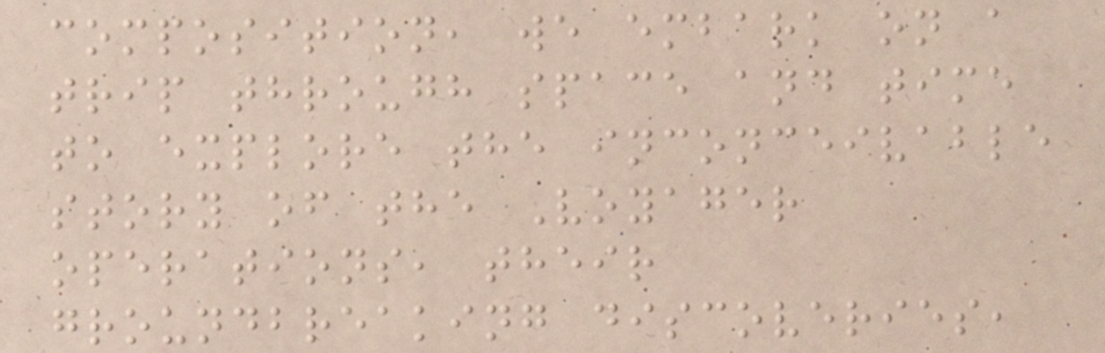composition, we embark on a
trip through space and time
to explore the inconceivable
story of the Voyager
operations, their
groundbreaking discoveries,
